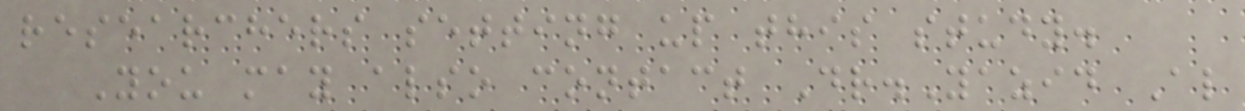researchers setting up this study.
You may also contact Dr.Yazid Al
